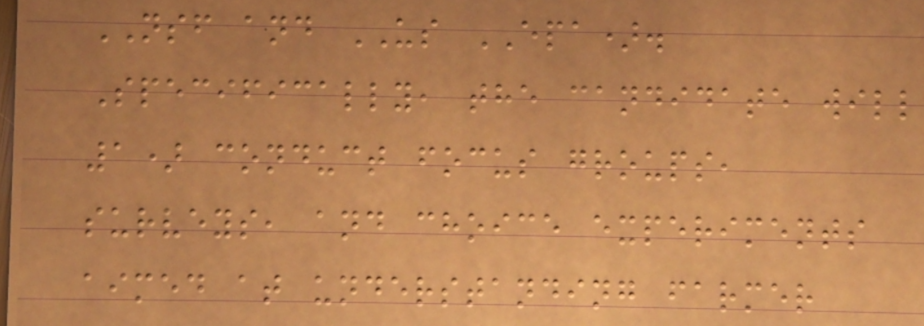NSF and US EPA).
Specifically, the candidate will
1) conduct focus groups,
surveys, and choice experiments
aimed at understanding farmer
